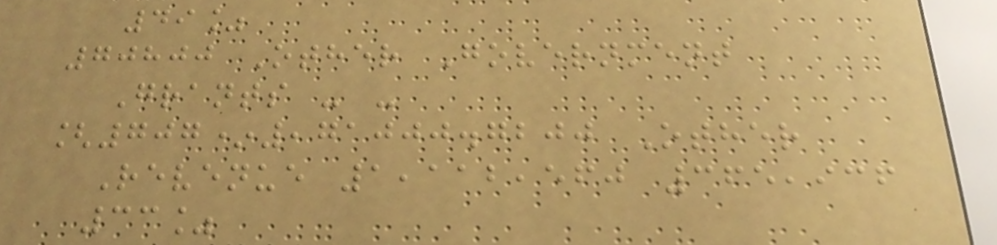49%
70800 Other Government
Grants - -
[707*,71000.7200 Other
Revenue 1,112,560 365,936
33%
